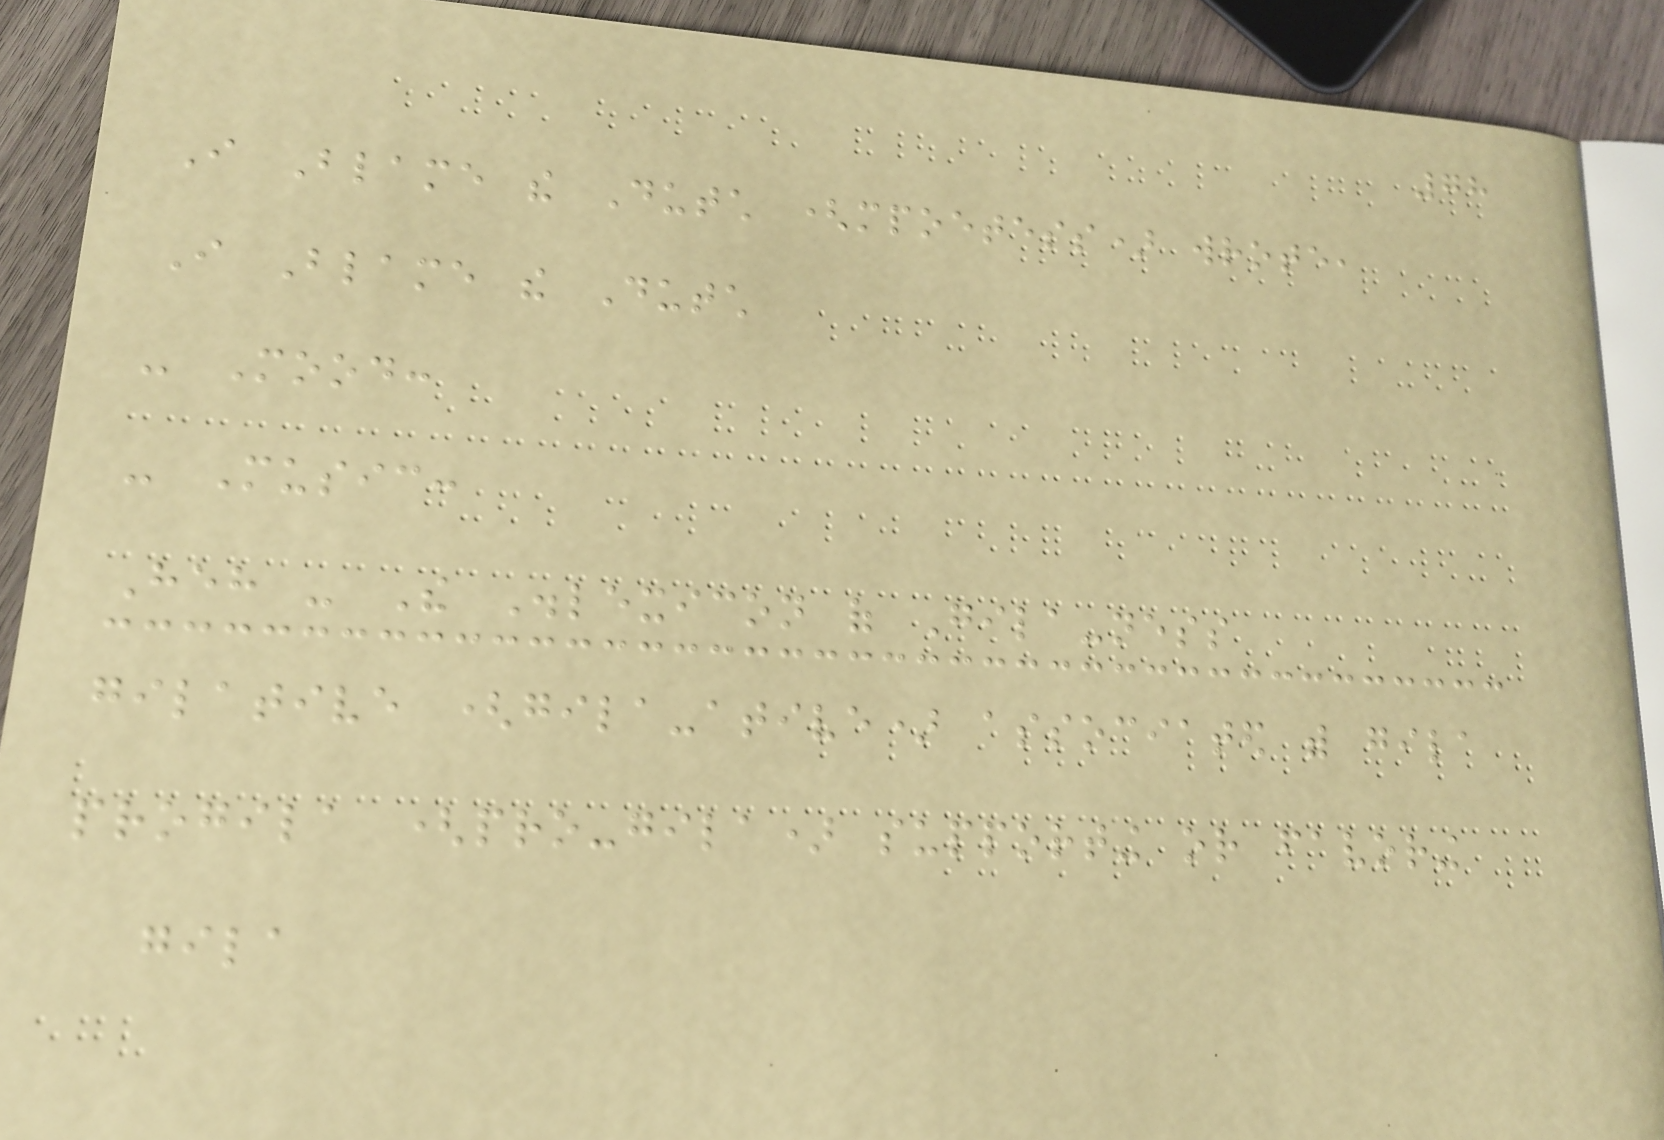78
I Blame the Dutch (mpoetess) wrote,
I Blame the Dutch
- Mood:
- Music:
Heh - The Dislexicon of Gila-ness
gilative (gila-ative) associated with gila
progila (pro-gila) supporting or favoring
gila
